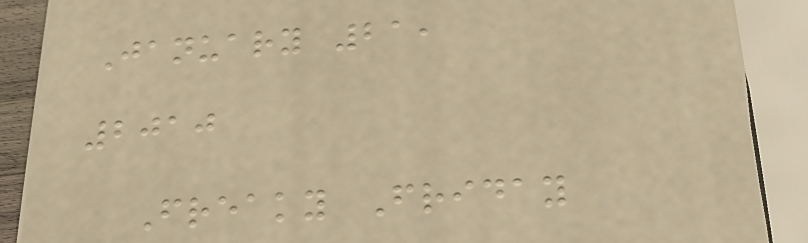January 21,
2010
Freaky Friday
